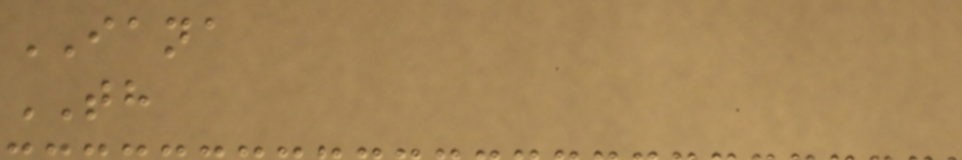IANA
TH
